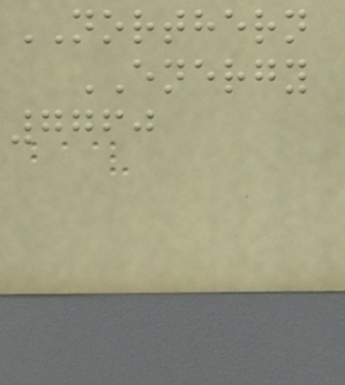NORTHERN
ENERGY
7760
